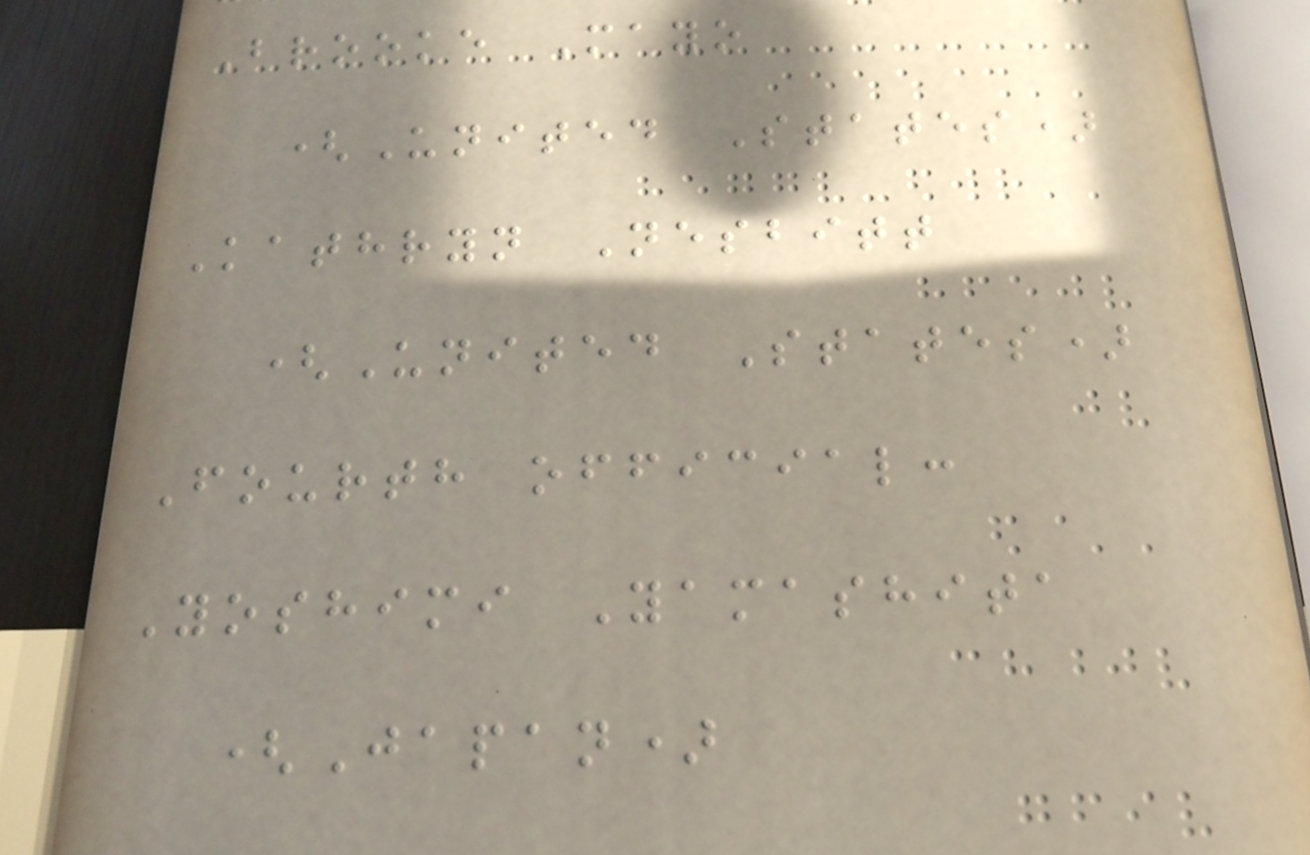Brooke Mayo
(United States)
Kathryn Nesbitt
(United States)
Fourth official:
Yoshimi Yamashita
(Japan)
